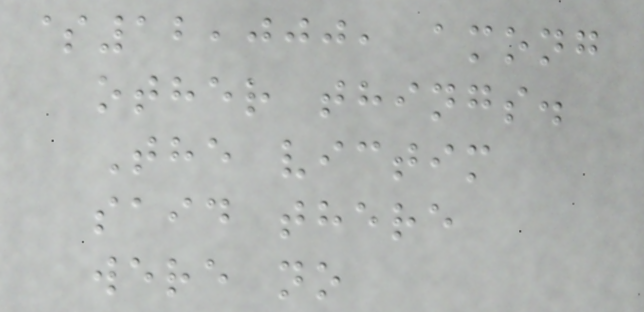$12,000, among
other things.
The victim
said there
were no
